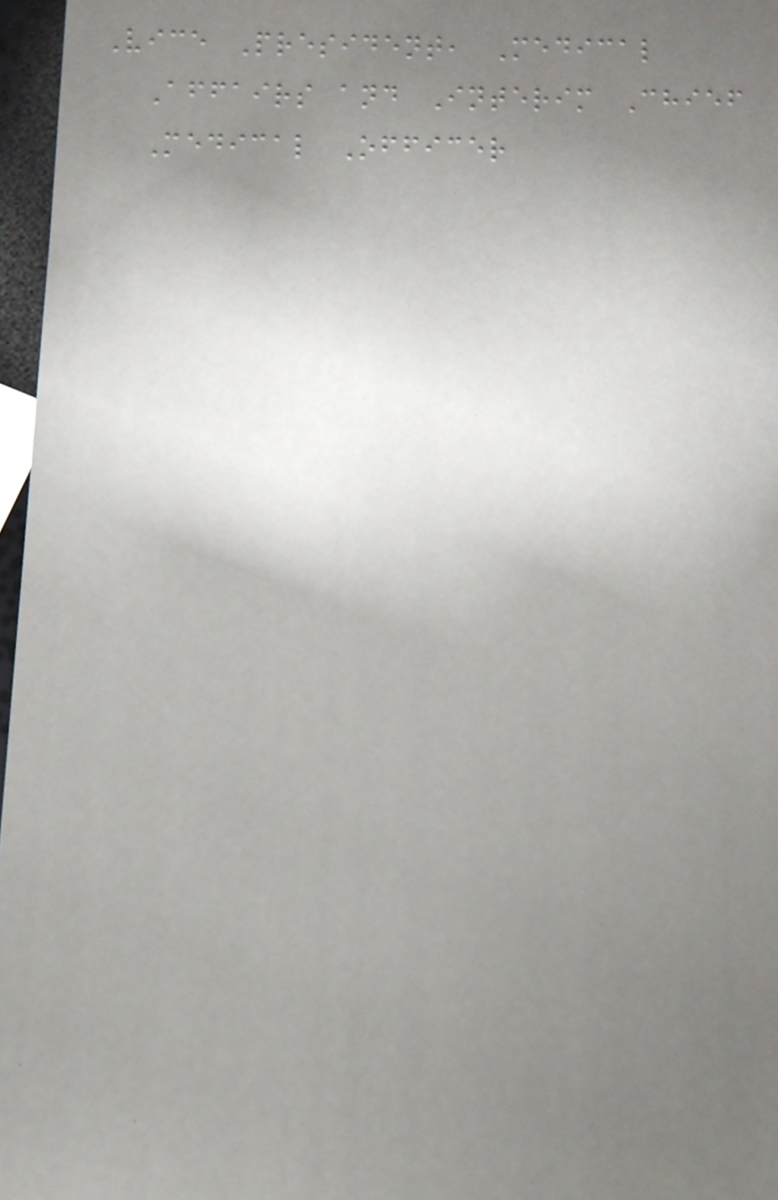Vice President, Medical
Affairs and Interim Chief
Medical Officer
